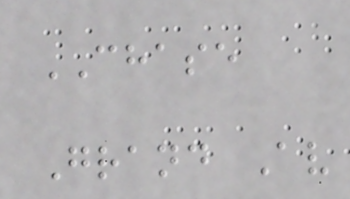CHASE
Grand Av
